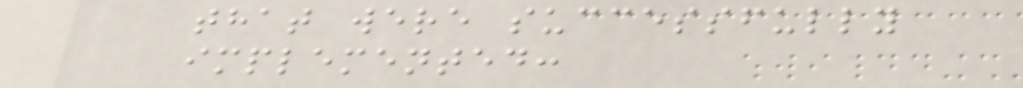that were successfully
implemented:
